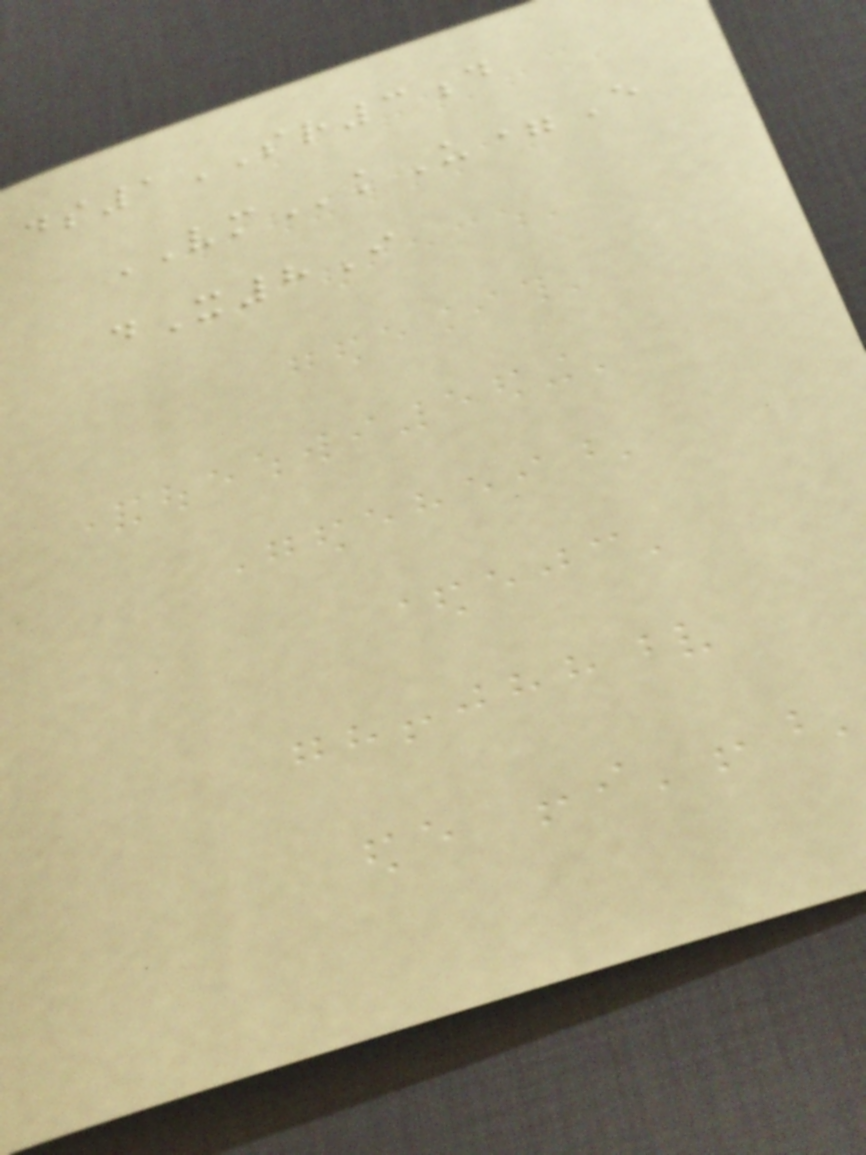ds1SR3d
VMkU=E
dX8I
